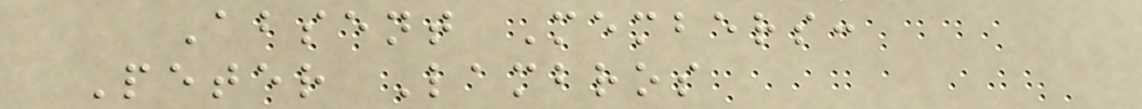Absent Members:
Peter Lambros
